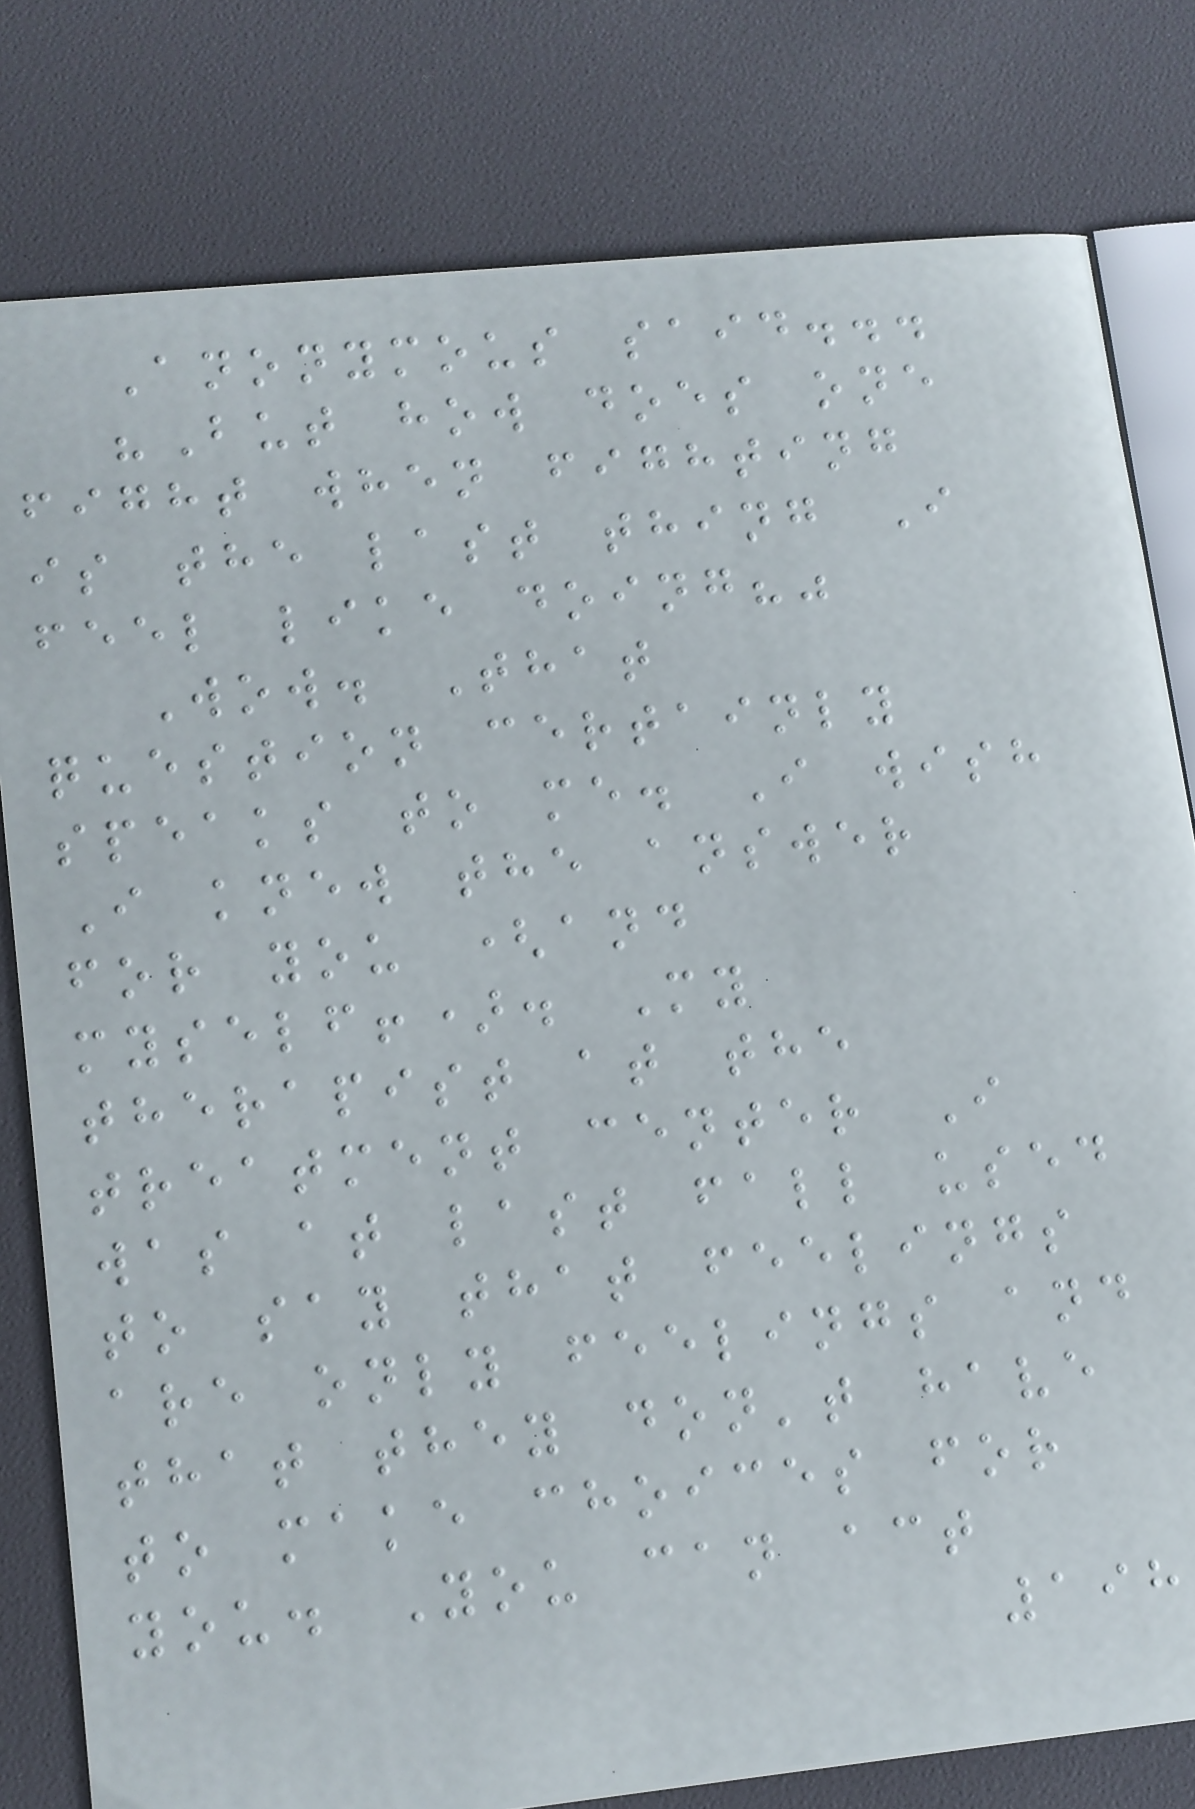Anonymous said...
"But how does one
fight when fighting
is the last thing I
feel like doing?"
Wow. That
question certainly
speaks to me. I wish
I knew the answer
for you (and
myself!). My
therapist at the
treatment center I
was at last fall used
to say that feelings
are only feelings and
that they don't have
to make choices for
you. You can act
198
